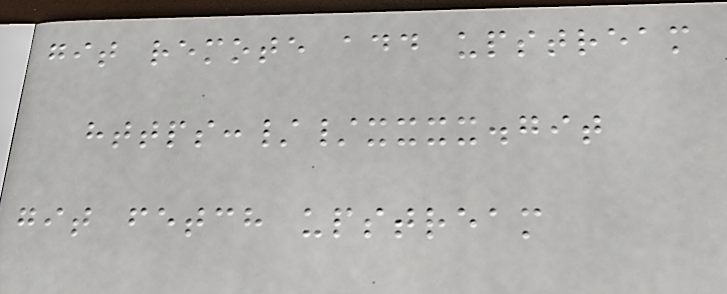git remote add upstream
https://xxxx.git
git fetch upstream
